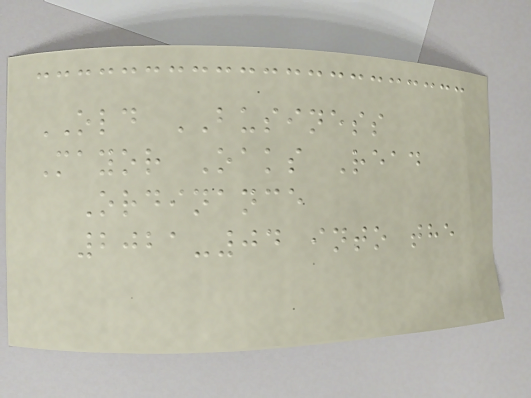OLD BUSINESS
Mayor Oaks Read
Ordinance
2021-04 into the
